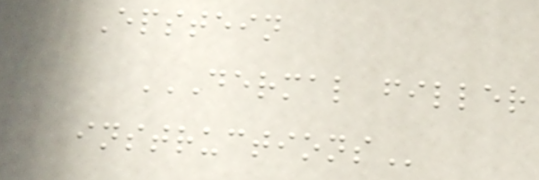Epstein
DERMAL FILLER
INSTRUCTIONS
